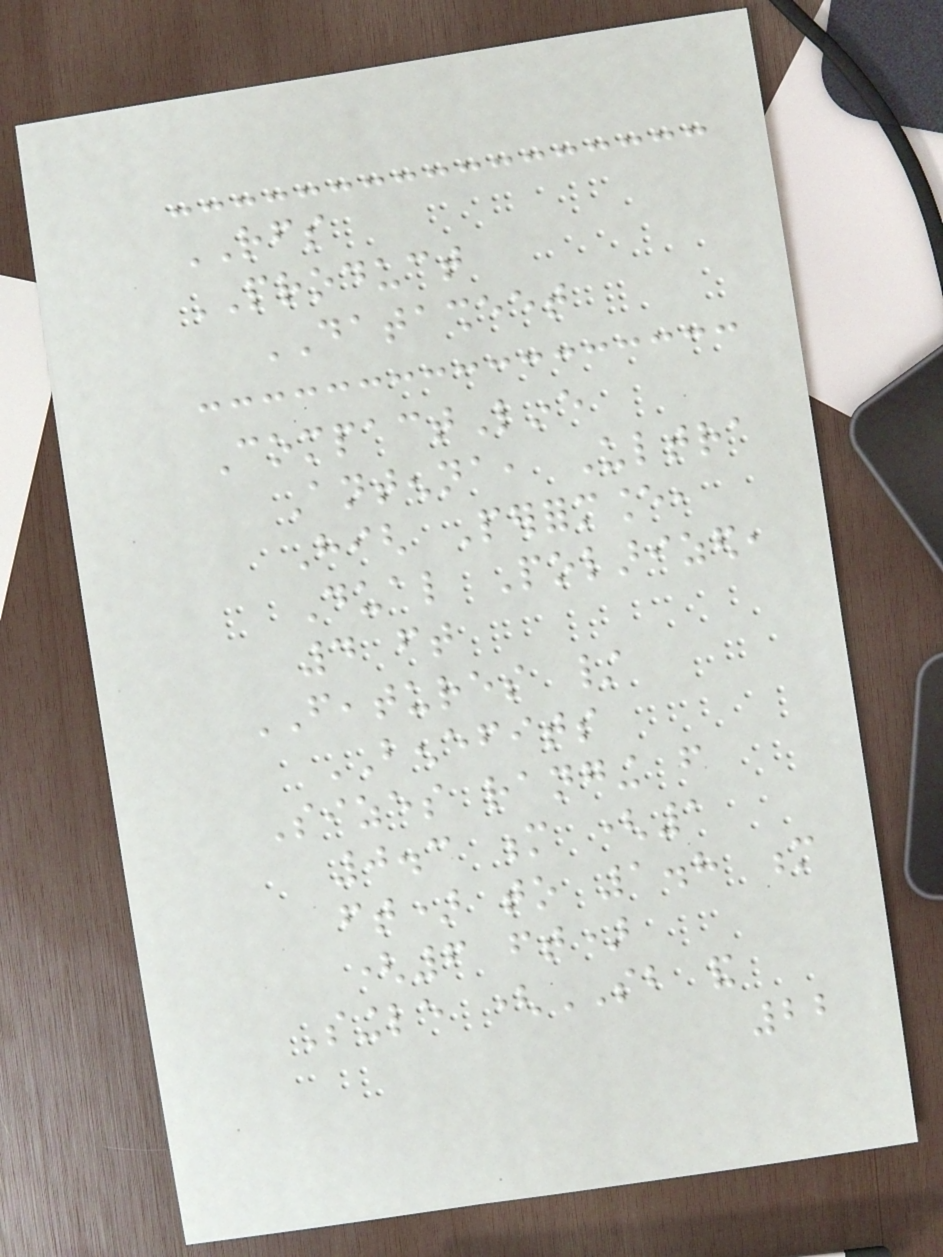RFS
PRODUCT
DATASHEET
CompactLine
Antenna, Ultra
High Performance,
Dual Polarized,
4 ft
FEATURES /
BENEFITS
Sizes ranging from
0.3 m (1
ft) to 1.8 m
(6 ft)
Single (SB and
22
